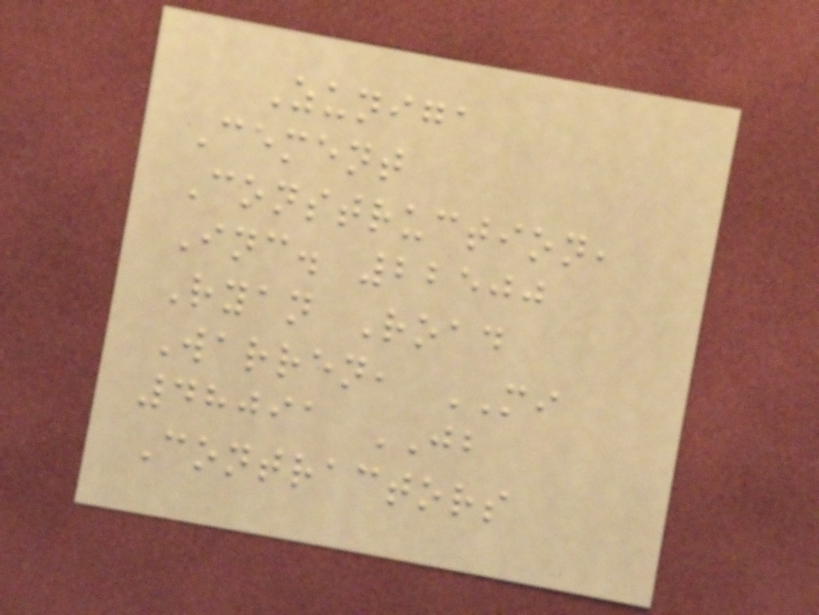Zuniga
Cement
Construction,
Inc. 22500
Ryan Road
Warren, MI
48091 JB
Contractors
